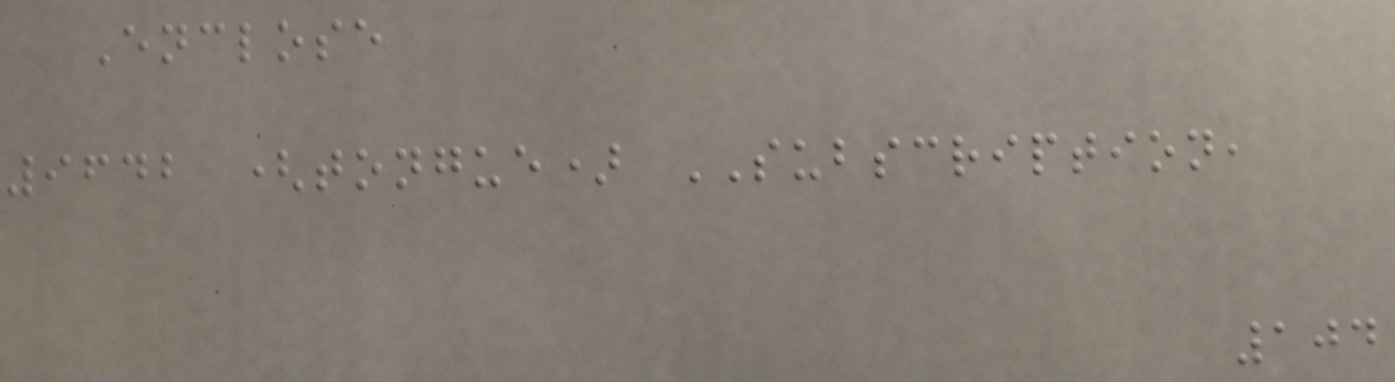Enclose
9642 (tongue) SUBSCRIPTION,
104
